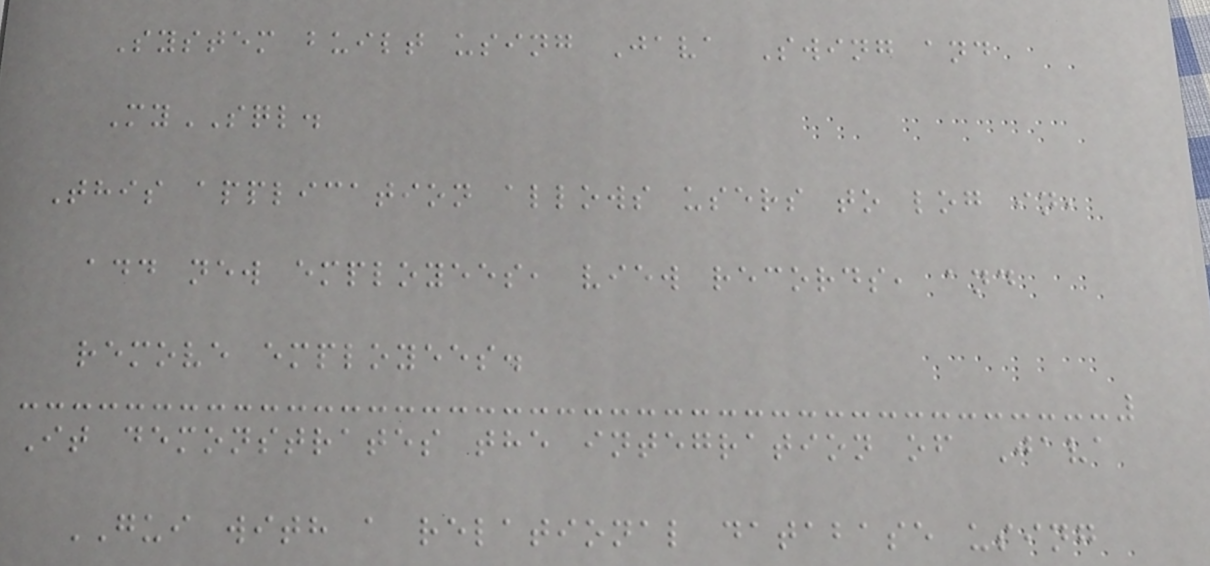System built using Java Swing and
MySQL.
This application allows users to log in,
add new employees, view records, and
remove employees.
It demonstrates the integration of Java
GUI with a relational database using
